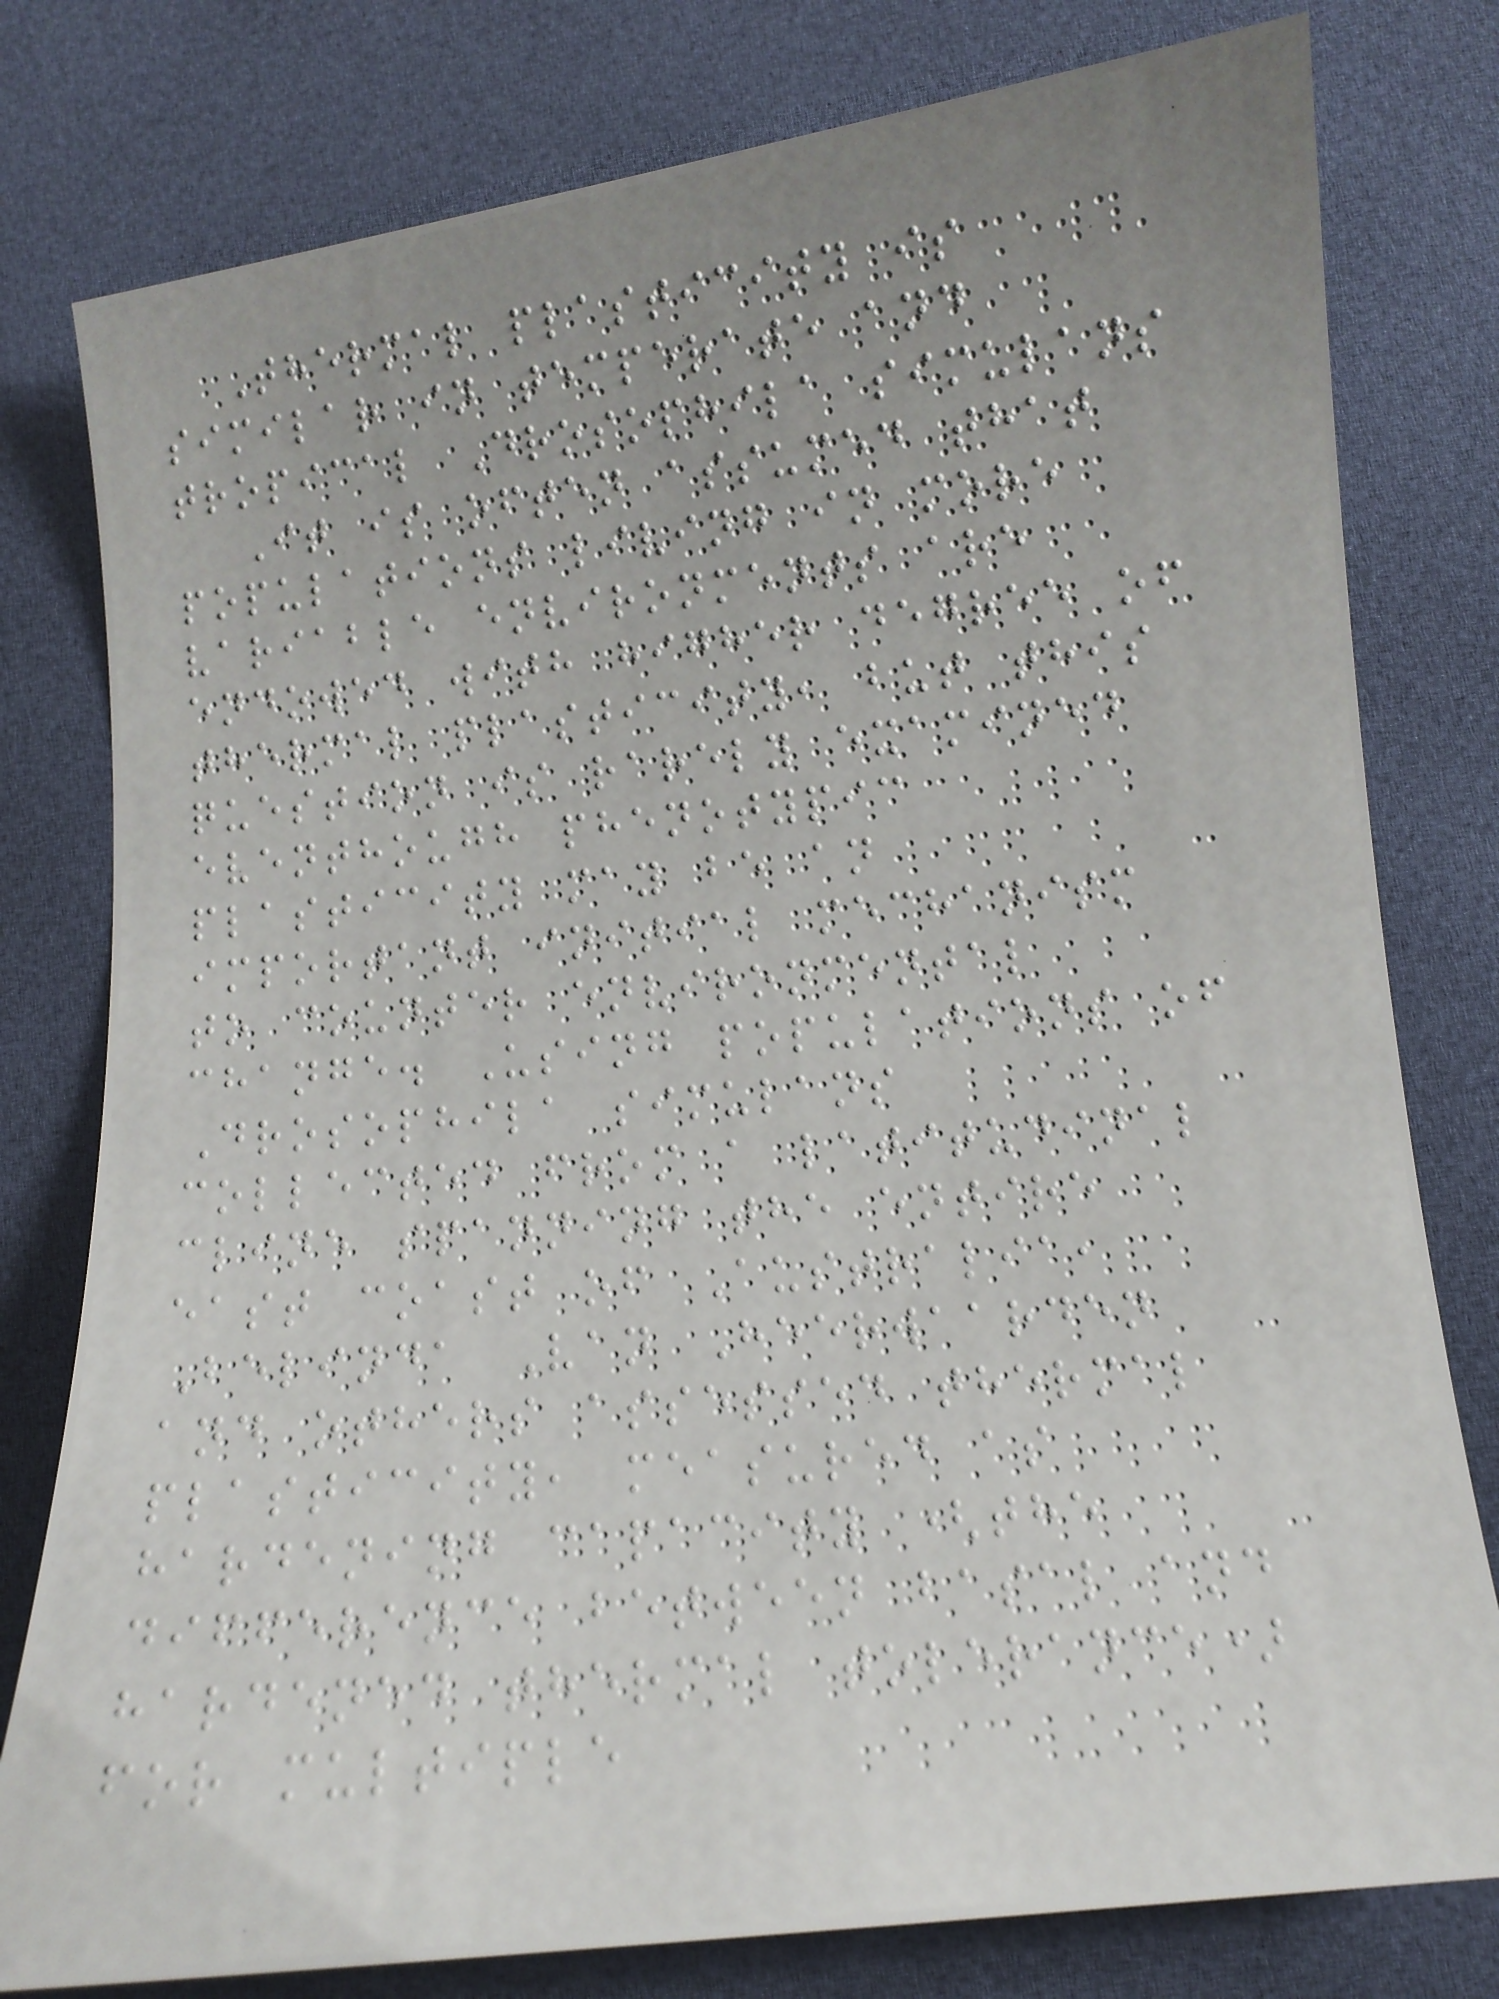Thermal plasticity is
similar in temperate and
tropical Drosophila simulans
It is often assumed that
populations living in more
variable environments are
endowed with higher degree of
thermal plasticity, but this
question is rarely examined
eventhough phenotypic
plasticity may be an
important initial mechanism
to counter environmental
change. Using populations of
Drosophila simulans
collected from a latitudinal
cline spanning the entire
east coast of Australia,
Belinda Van Heerwaarden
and others assessed thermal
plasticity, measured as
hardening capacity (the
difference between basal and
hardened thermal tolerance)
for multiple
